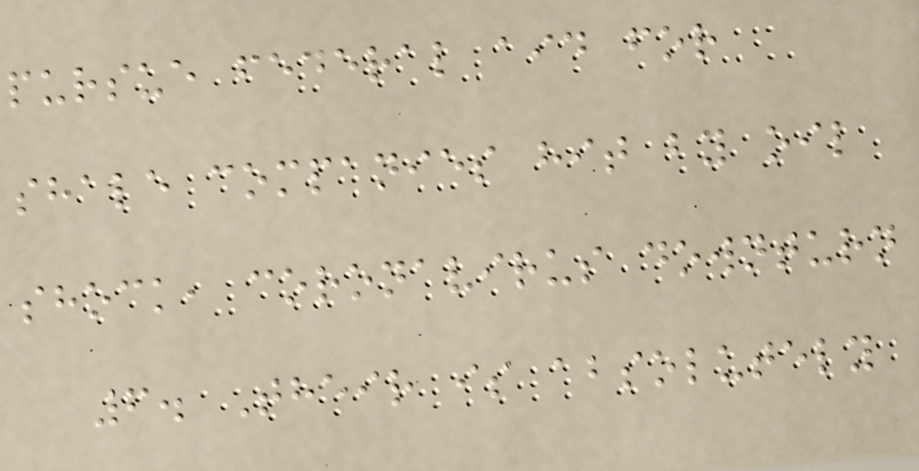pursue federal aid for
shale companies hit by oil
shock, coronavirus downturn
6. Their is absolutely
